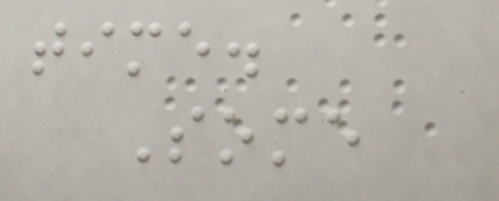time.
Some
